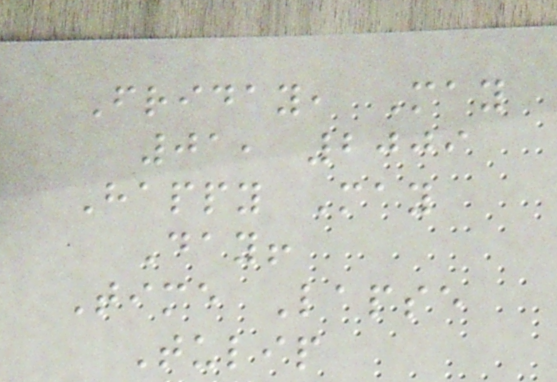Friday, May
01, 2009
Happy May
Day!
Time Lapse
Tulip
